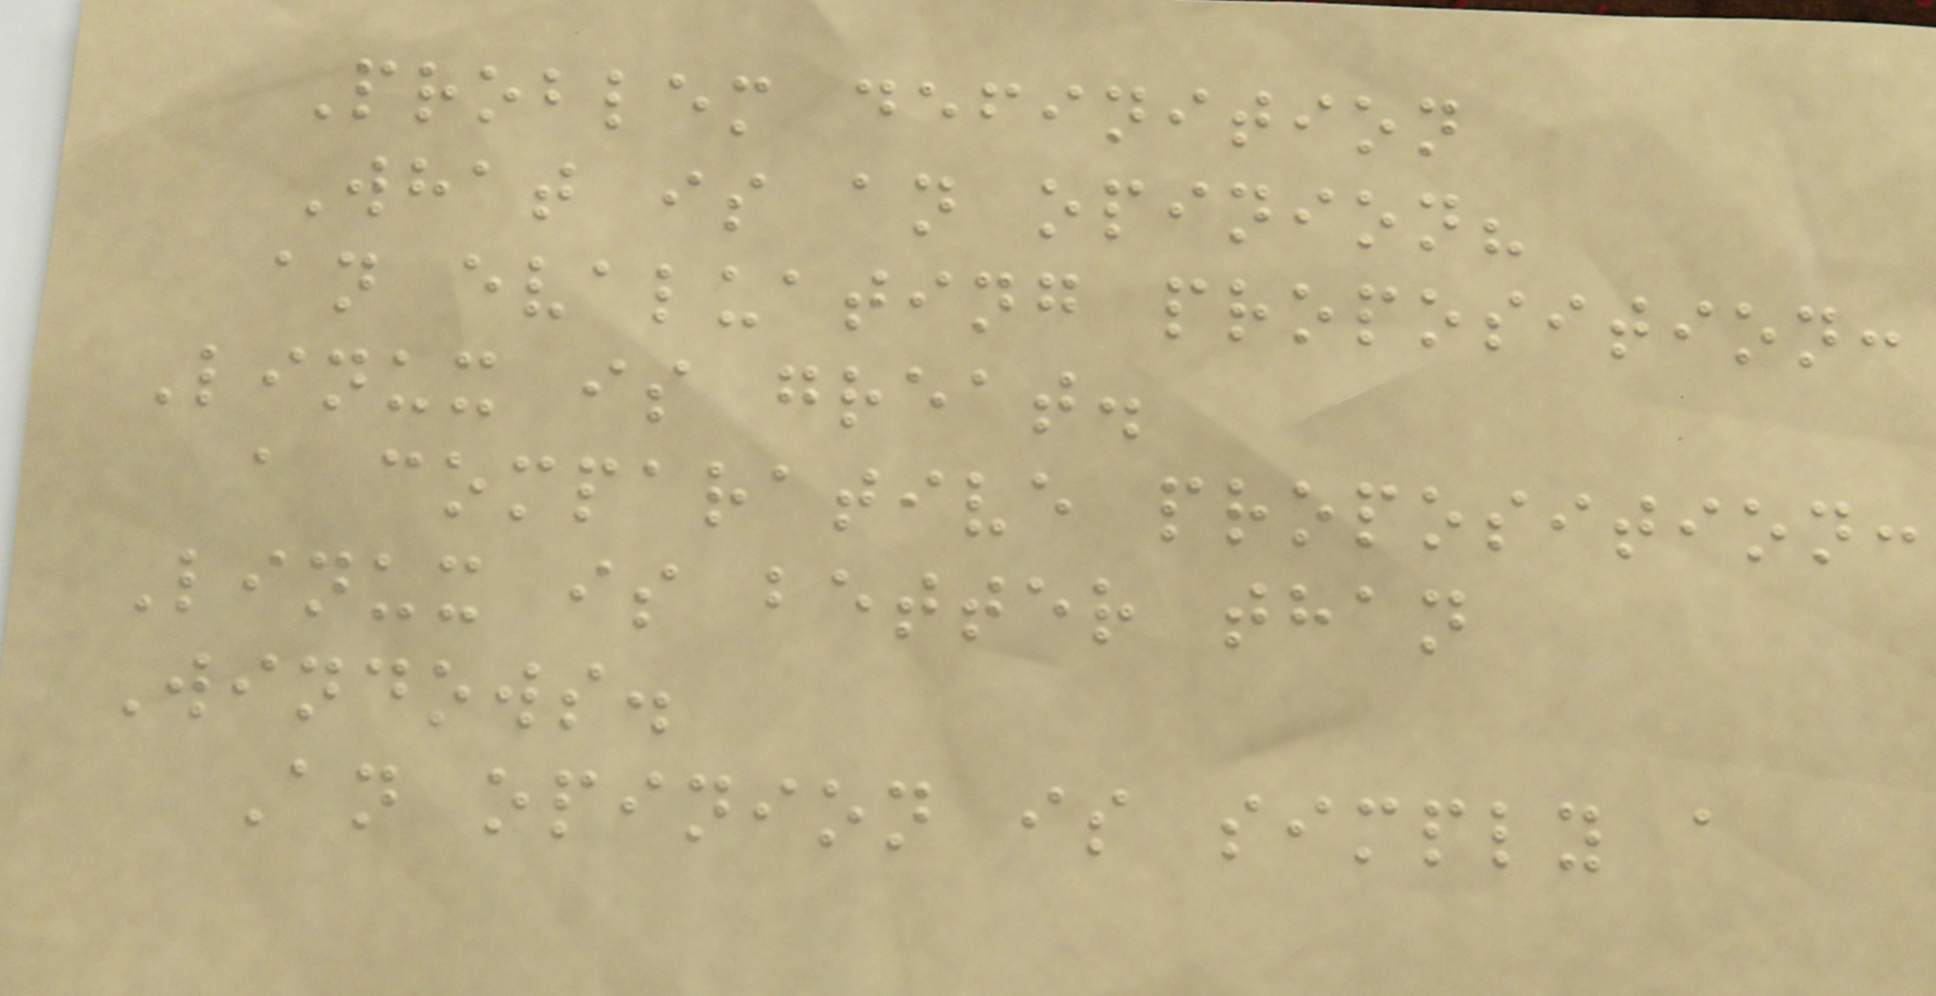Problem definition
What is an opinion?
an evaluating proposition:
Linux is great.
a comparative proposition:
Linux is better than
Windows.
An opinion is simply a
